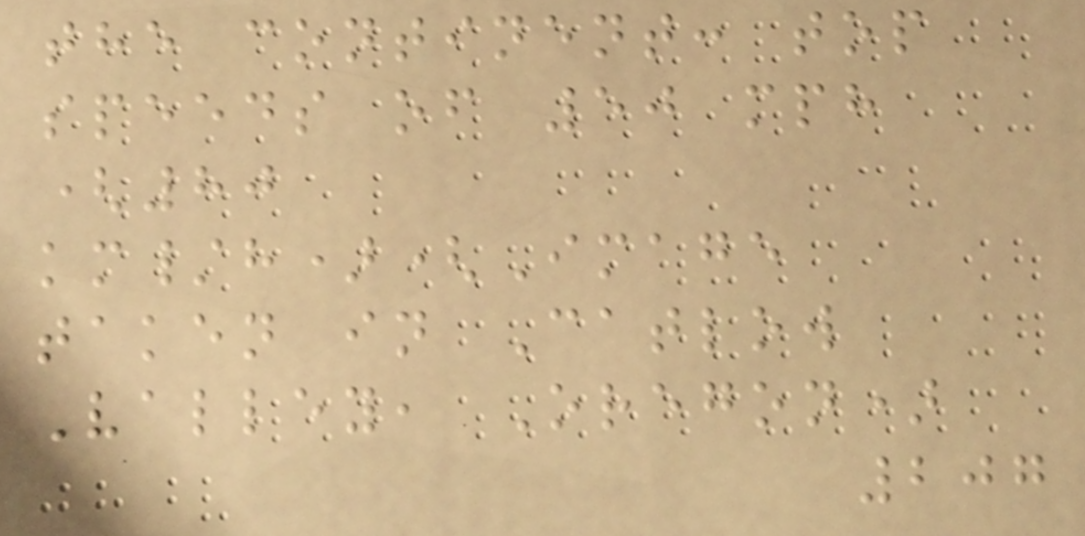the continent: top
speeds of 50 mph
(80
km/h)(Image
taken in Catlow
Valley, Oregon)
207
